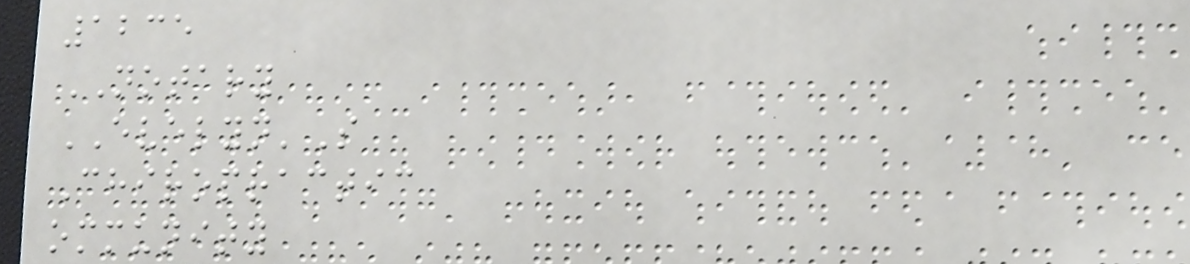1235
NOTARY
EVELYN'S
Chiropractic
ommunity
